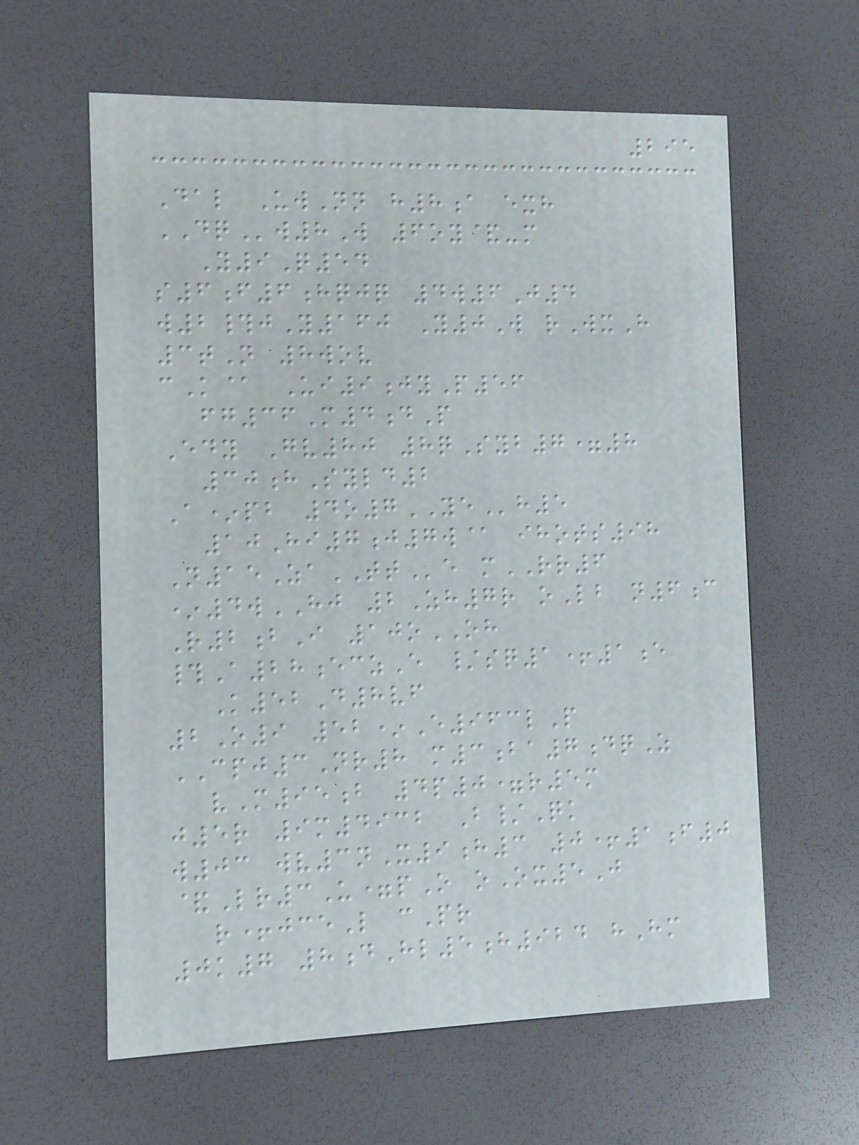295
Dal UwNn h8a exh
DQw8W 6oy&-m
Y9Q54
s6f6hqjq 4w6J4
w2#jY160 Y0W rWxH
3tN 8wov
cK@ Ui9jyP56
fg36M4dP
Edy Gv80 8qSyb7=8
30hSyld2
A*pb 4o7YEh5
10Hi7j7w@ ihots98
N15ZaTTe mRR6
*4wHJ 2Zh7r oLb n6c
R2bI 10oOH
#A28eczE /sq1+1e
K52D8vf
2O9 52*E963lP
CPJ3Nr8 m3ba7dqZ
vM95b 4p0=r5m
j5r 9m4932 B/Qk
w03 wv3nX9h3 0+1f0
&Lr3U=pO oOx5J
r+jceL cPr
0k7 8dHl5h924 hHm
